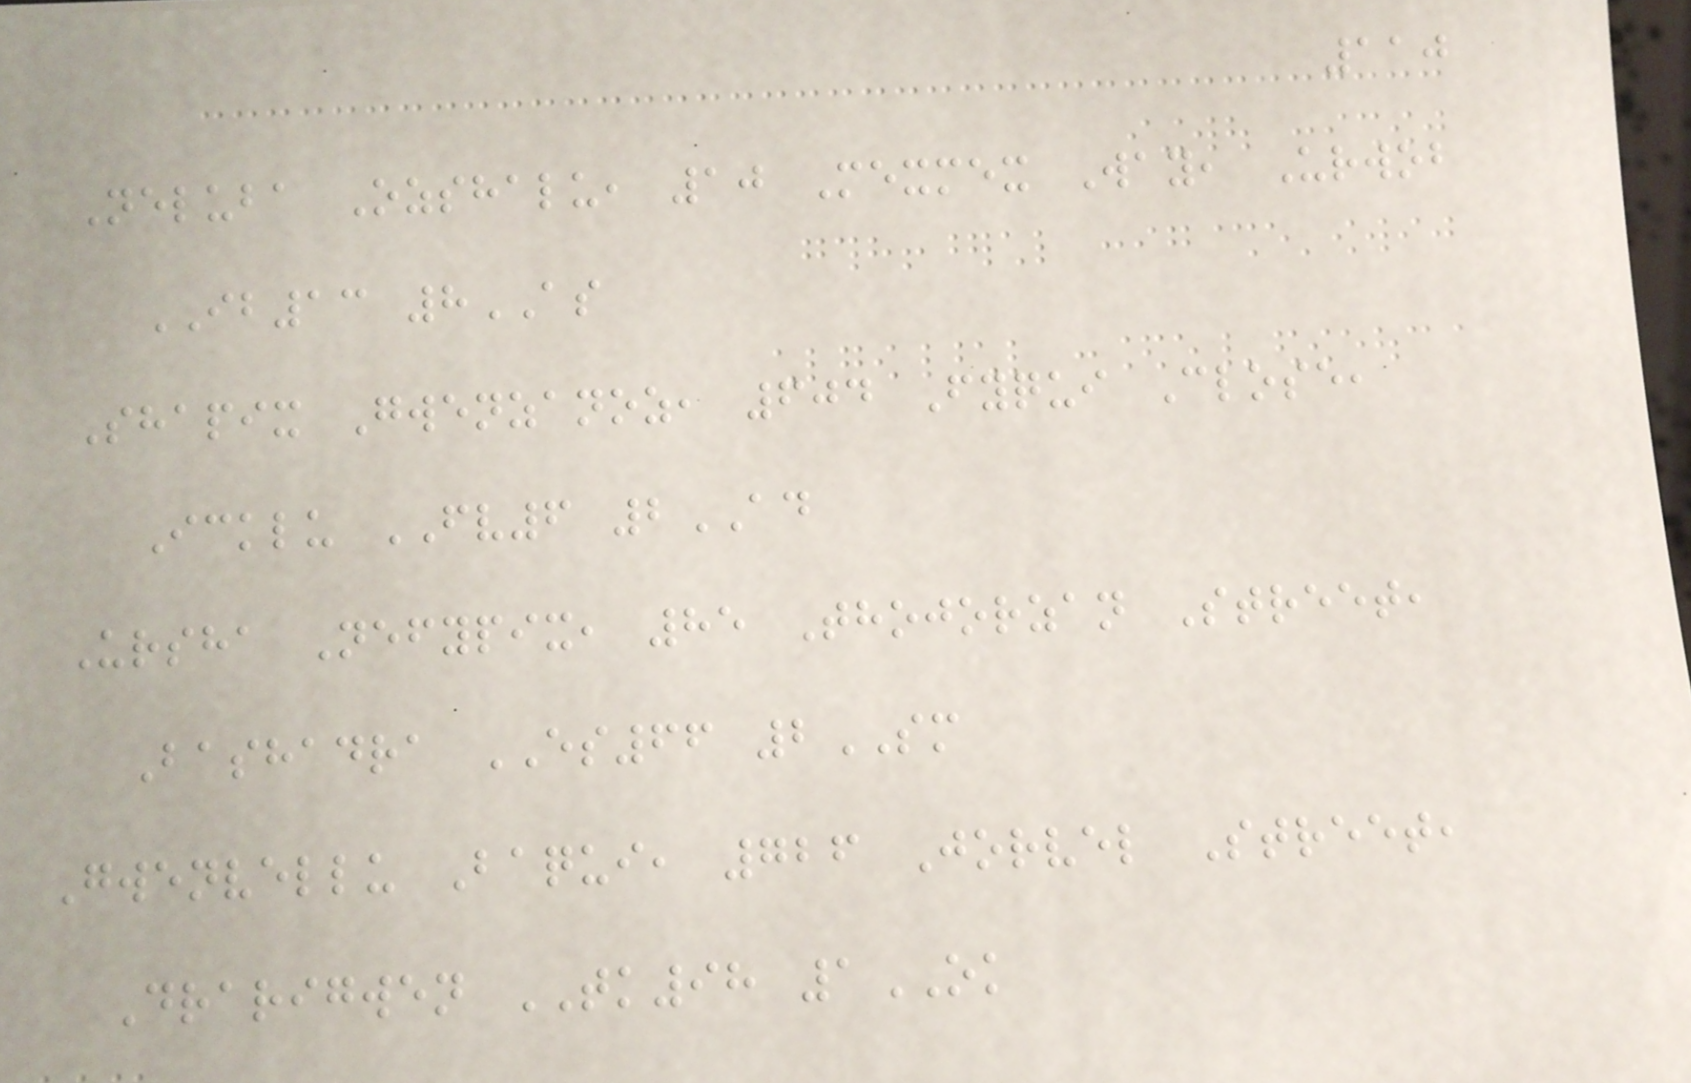110
Neluba Ozshalu, 10 Mexmex Way, Urwob
IB13 8AS
Shapix Gwenzanoz, 604 Fyqui Close,
Icklu FV6 2AD
Ursha Nefypix, 85 Thojorzan Street,
Bashadra ES66 2SM
Gwenvellu Baqui, 726 Jorvel Street,
Drarigwen TK98 1OK
